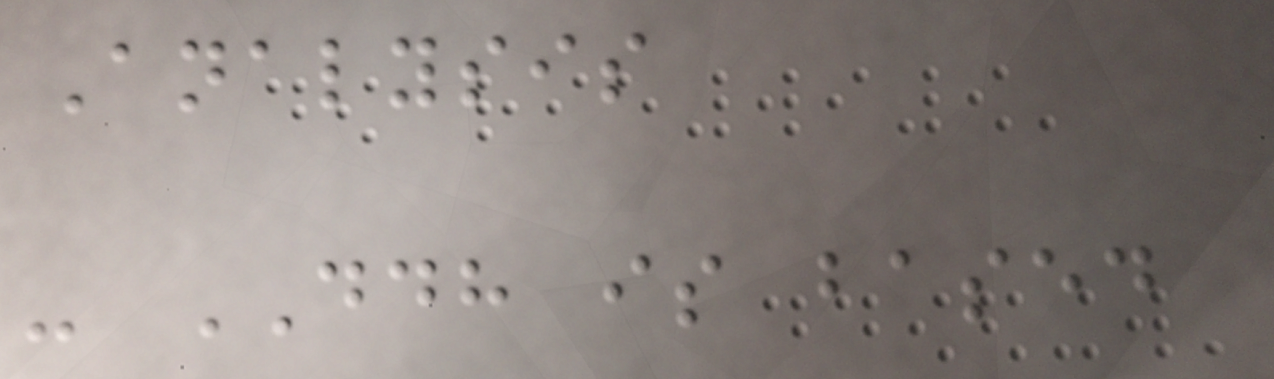Analysis
- DDH is based
